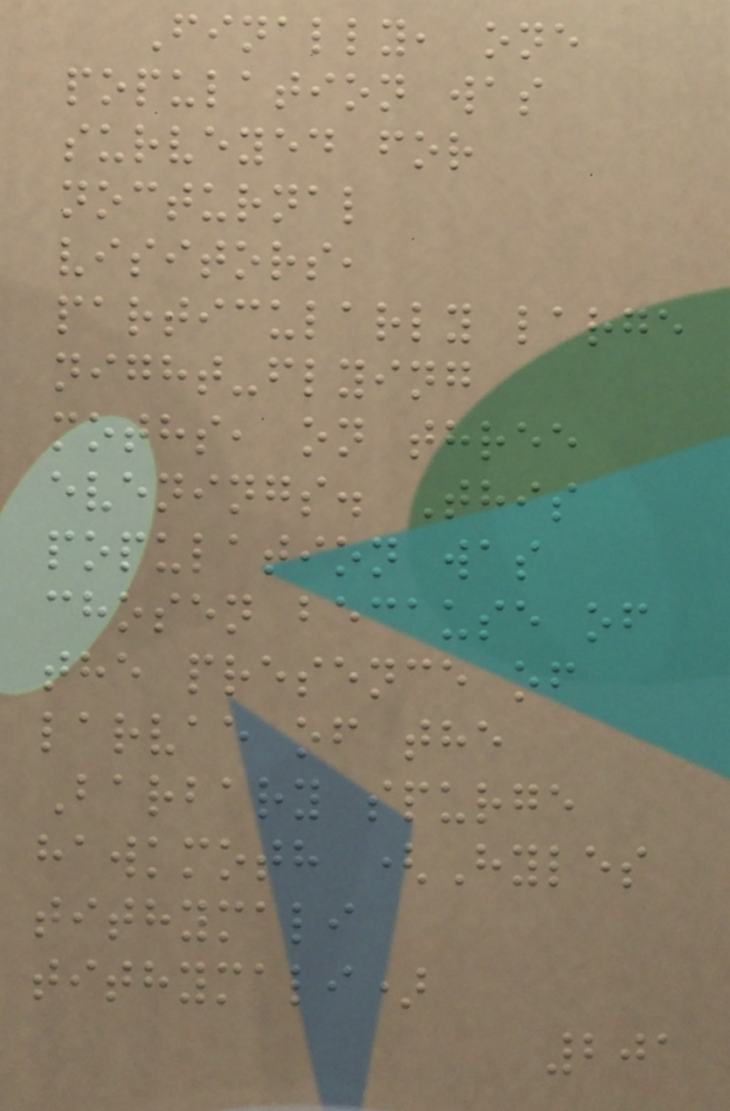Finally, one
population was
surveyed for
nocturnal
visitors,
particularly large
night-flying
moths, on three
evenings. This
population was
chosen because of
the presence of
larvae of the
Barbary spurge
hawkmoth (Hyles
tithymali
tithymali)
201
